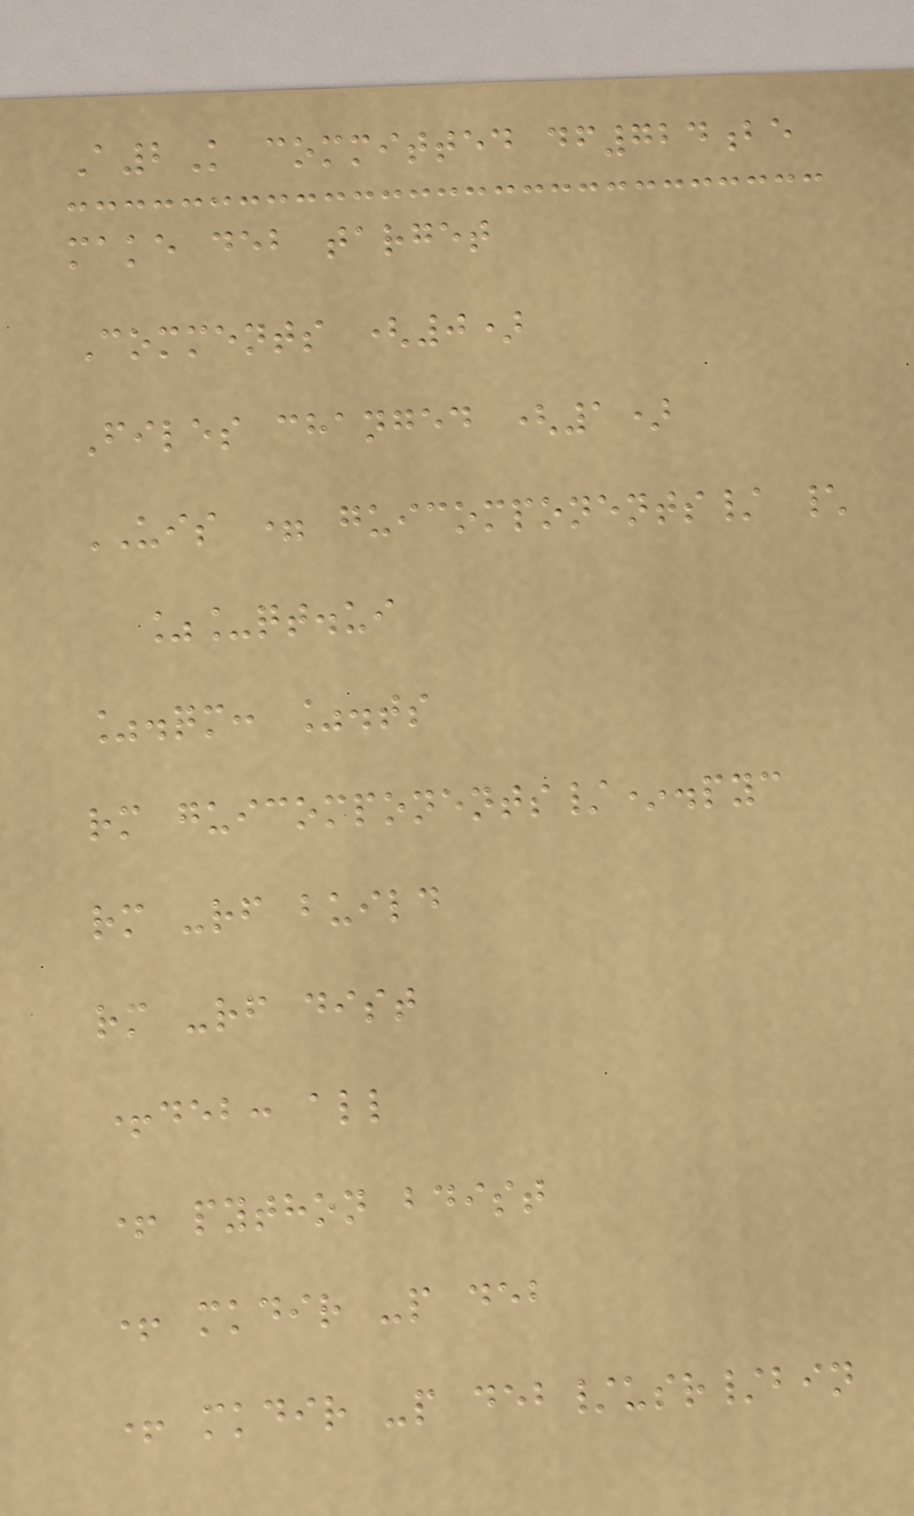A2K committed df724be
make deb target
Comments (0)
Files changed (1)
UIS = guicomponents/ \
%_qt.ui
%.qm: %.ts
rm guicomponents/*.pyc
rm -rf build
rm -rf dist
+deb: all
+ python bdist
+ mkdir -p deb
+ mkdir -p deb/usr/bin
